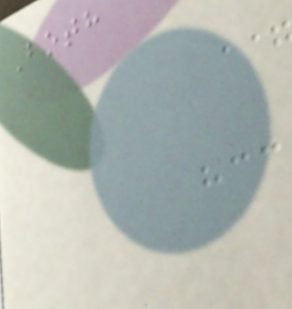Both
